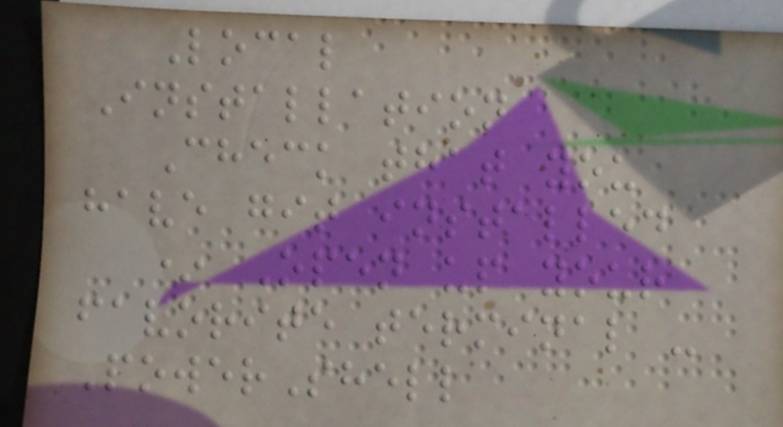Local
Installation
Check that you
have git installed
* Open up your
favorite terminal -
PowerShell
